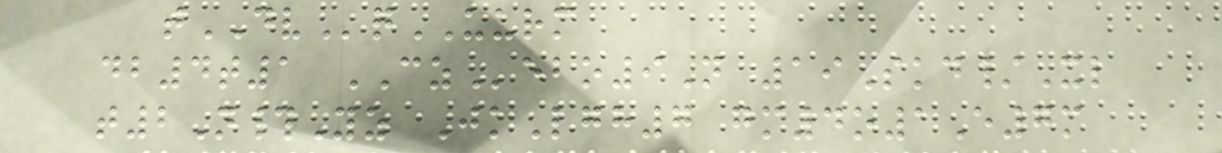tDVqUURM
db4t1 CZebo9N 19Skd/Xl
t2N#Yz JkLgh7 gm4o1E7m
